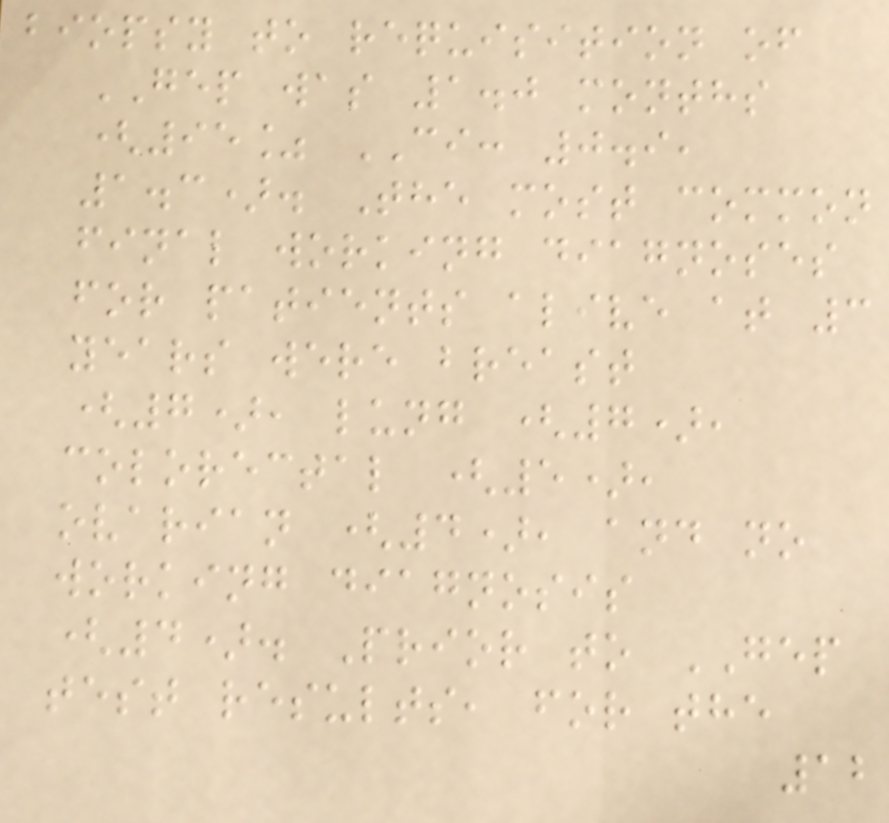biopsy to requisition of
GEP was 1.0 months
(95% CI: 0.9,
1.3). The most common
final working diagnoses
for patients alive at 3
years were breast
(7), lung (7),
colorectal (5),
ovarian (4), and no
working diagnosis
(4). Prior to GEP
test results, for the
12
